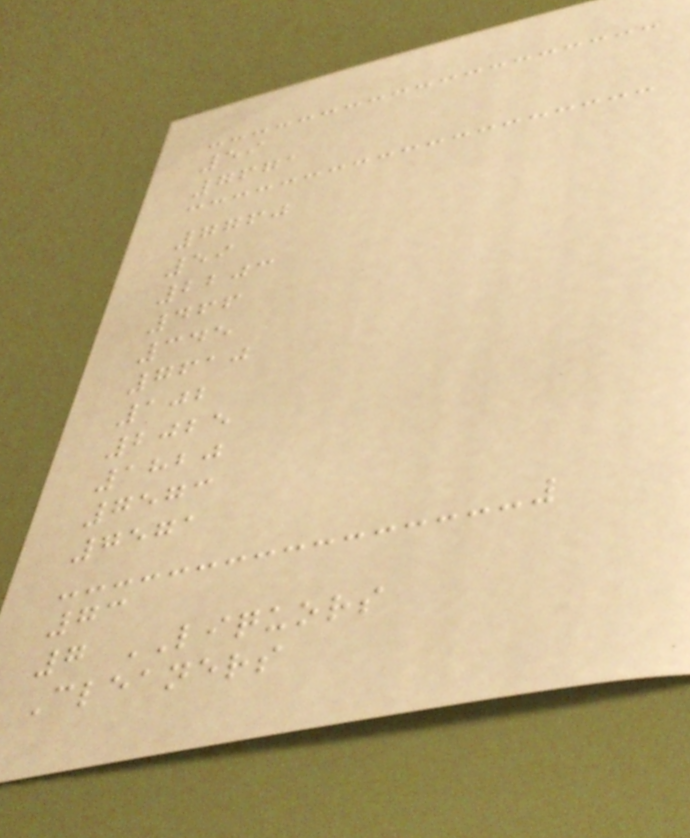59
7671
7760
59
2203
466
345
7610
102
2025
1820
7573
7571
73
7 LIQUORS
Cleaners
